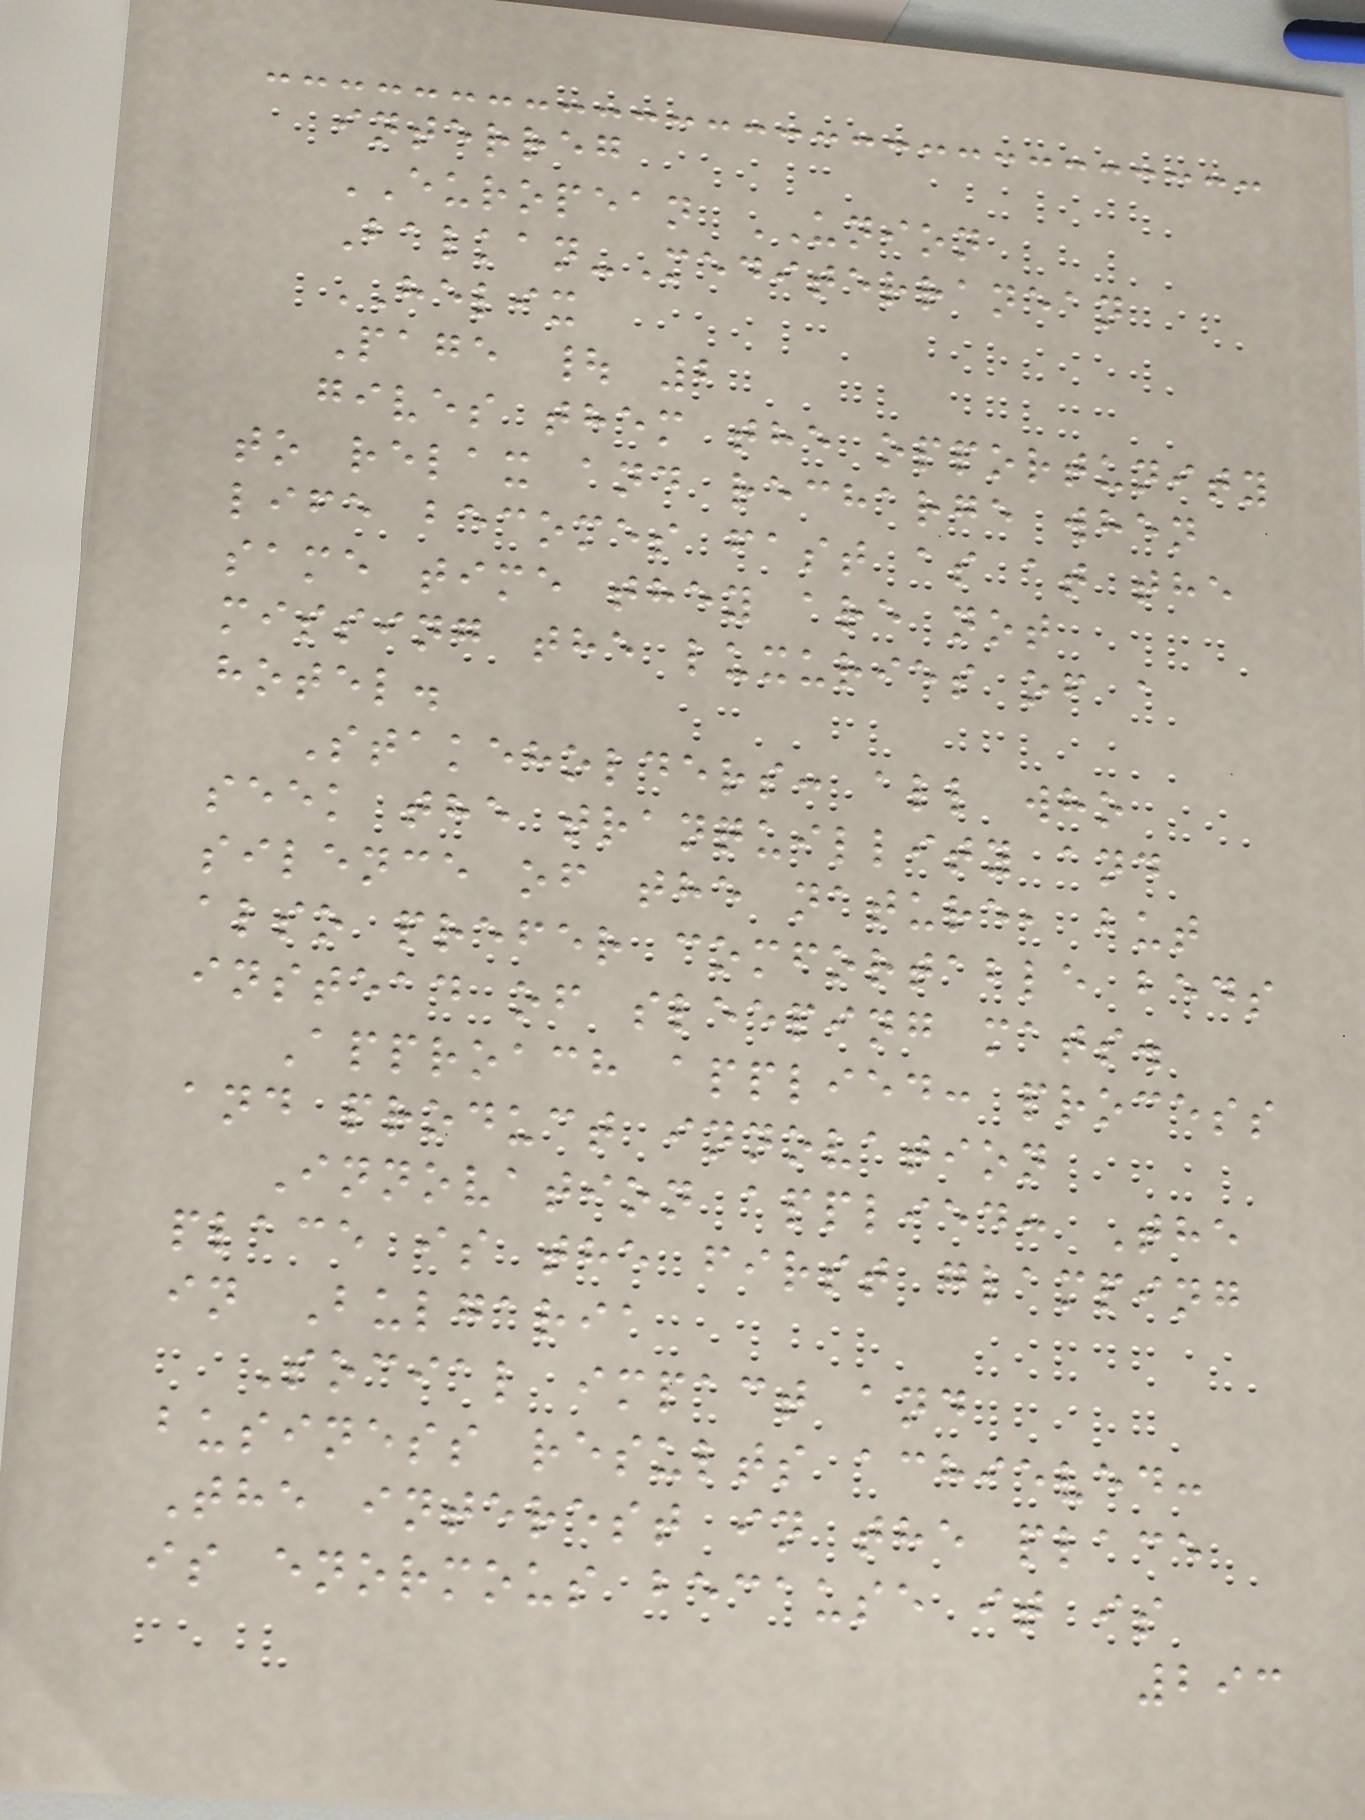interreg
EUROPEAN UNION
Balkan-Mediterranean
HELIX
Page | 2
gives them the opportunity
to relax and recharge when
life becomes fast as at the
same time they are not
missing the luxuries of a
hotel.
Stakeholders: all who
seek the tranquillity and
silence of the nature, but
also prefer comfortable beds
instead of sleeping mats.
Approach applied: process
and product innovation
Innovation applied: The
place is the first glamping
in Bulgaria
Social impact and
business results achieved:
The interest in the place
is enormous because it is
293
